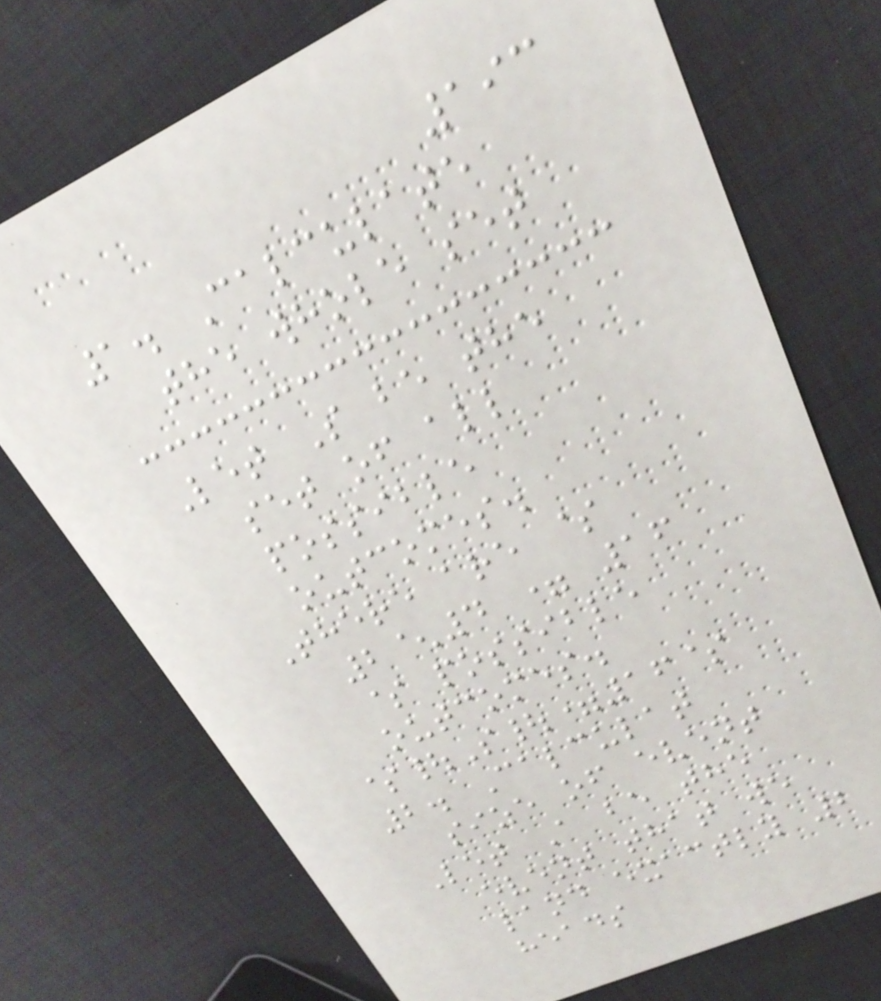193
1. Calculate
the whole set
Let S be the
set of all
possible
outcomes.
There are $
2^4 = 16
$ possible
outcomes.
$|S|=16$
2. Calculat
size of event
Let A be the
event that we
land exactly 2
heads
